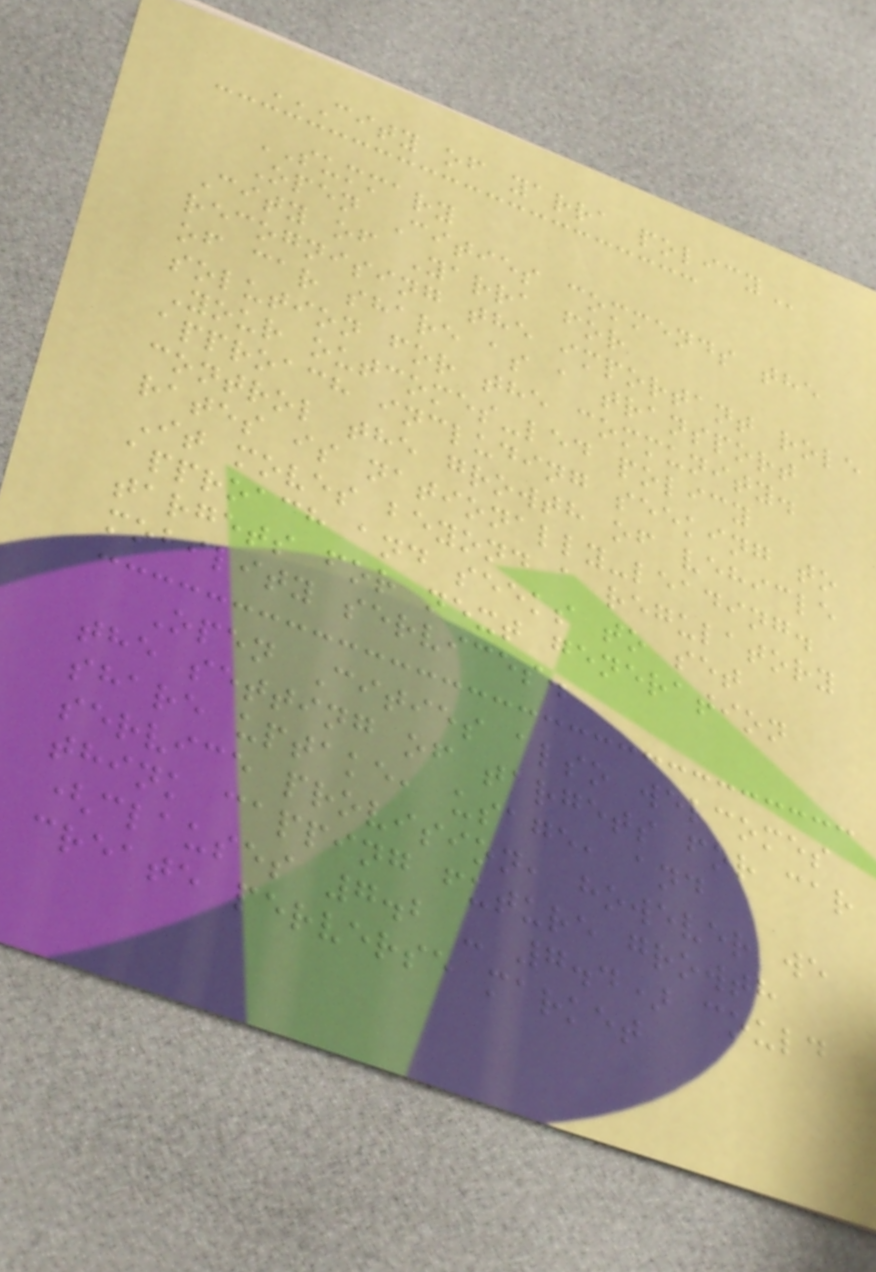CITY OF YARRA POLICY
SUMMARY
Open Cities commends the
City of Yarra for
recognising the important role
of car share as a transport
solution for the community.
Your outcomes-led policy
approach including seeking to
control the growth of vehicle
rates is nationally-leading.
It moves beyond a regulatory
approach and seeks to set
targets for next generation
mobility services.
Open Cities also welcomes
the setting of targets for car
share uptake, usage, and
service provision, however we
think capping future growth
(clauses 7.2 - 7.4) could
create perverse market
